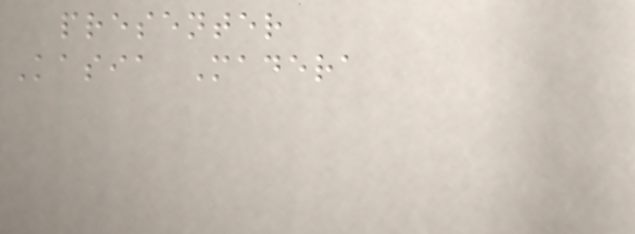presenter
Kasia Madera
